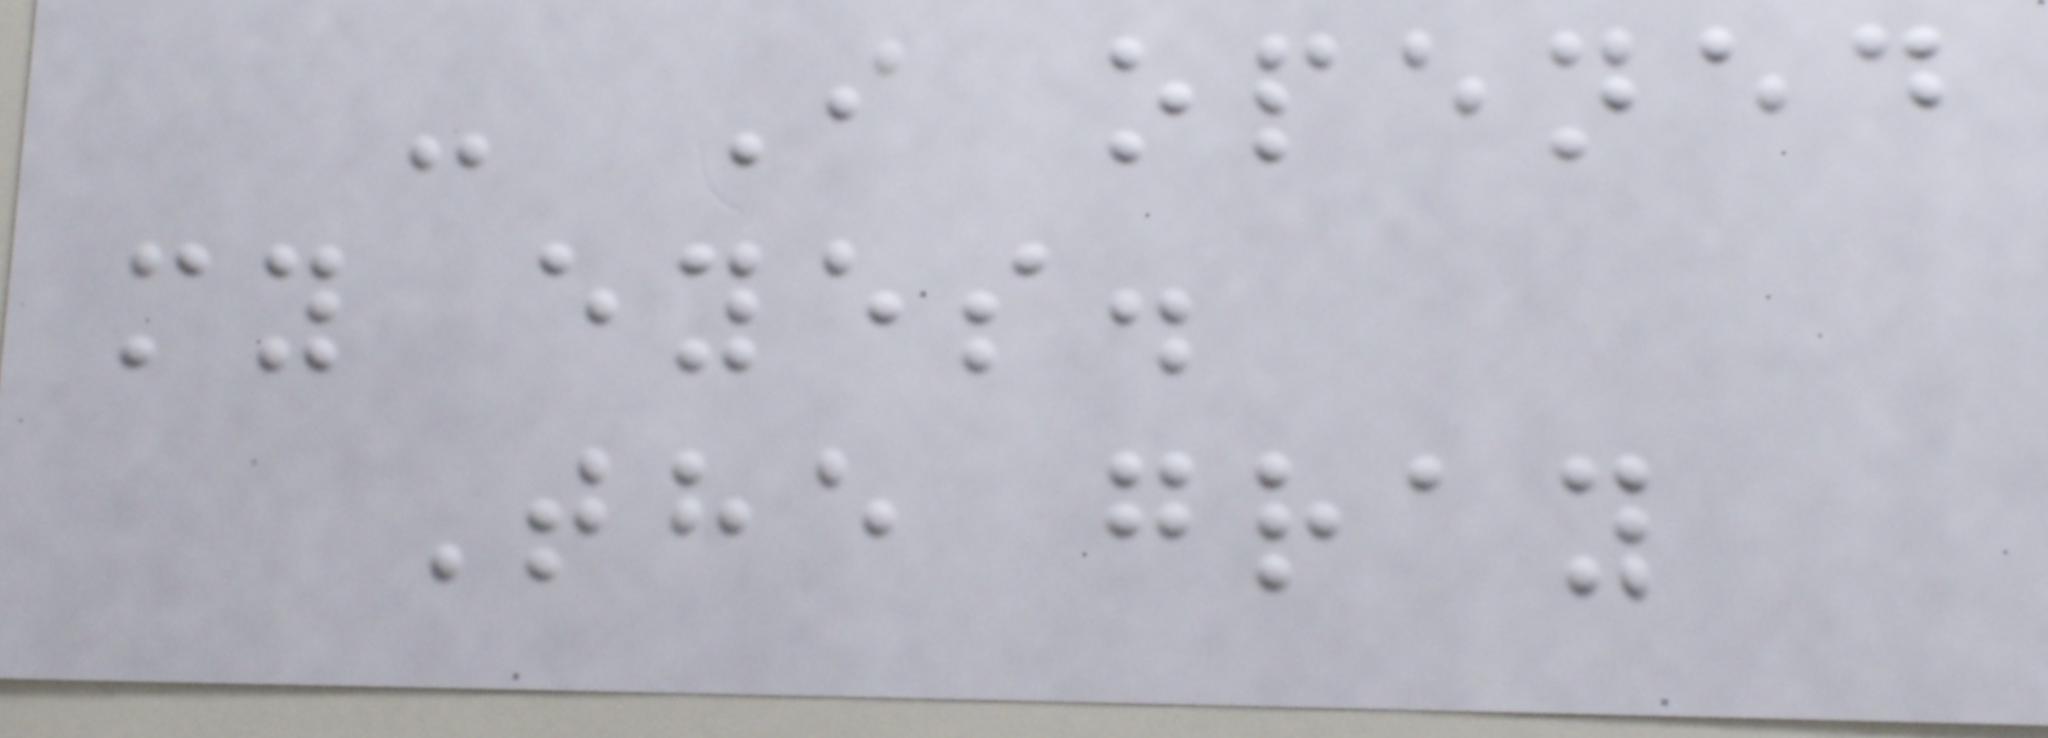- I opened
my eyes.
The gray
